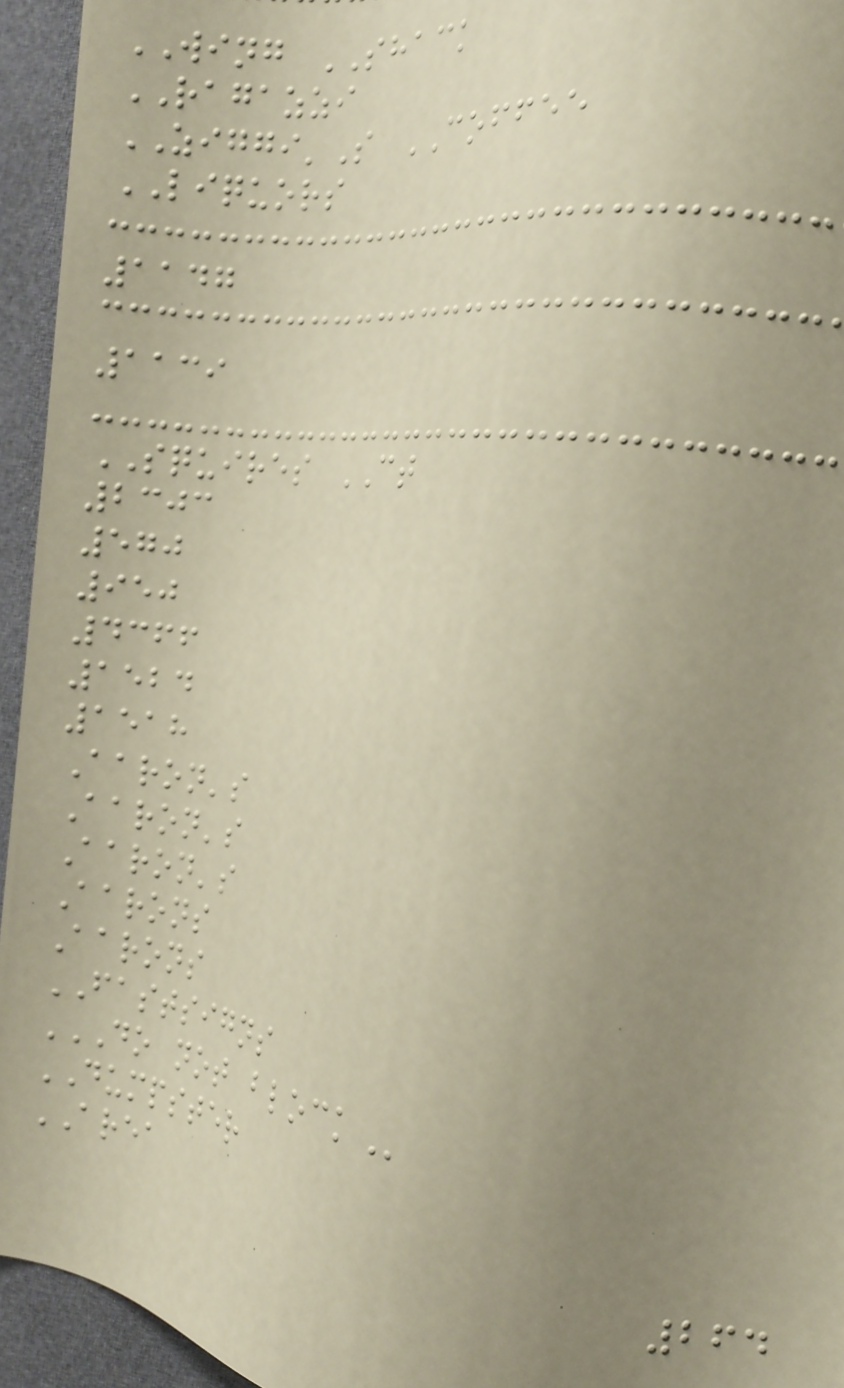WING SHACK
RAGAZZI
ZIGGI'S COFFEE
LIQUORS
1147
1139
SQUIRES CT
2303
570
950
4366
1524
1518
Aaron's
Aaron's
Aaron's
Aarons
Aarons
FASTSIGNS
DO NOT BLOCK
DUMPSTER
AREA
264
